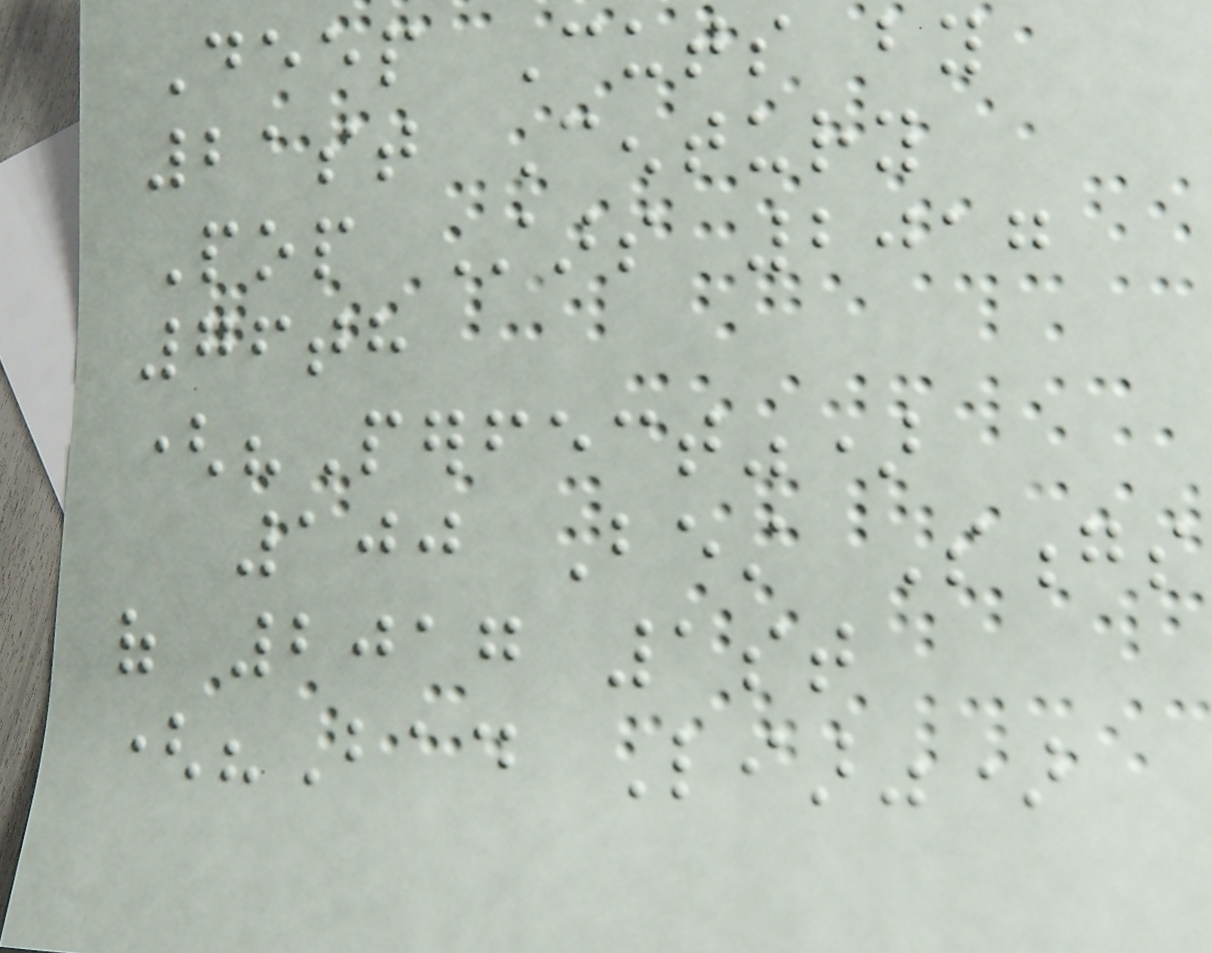Deep Cuts by
21st Century
Pop Stars 2017
76th
("Perfect")
100 Best Songs
of 2017 1st
("Bad Liar")
